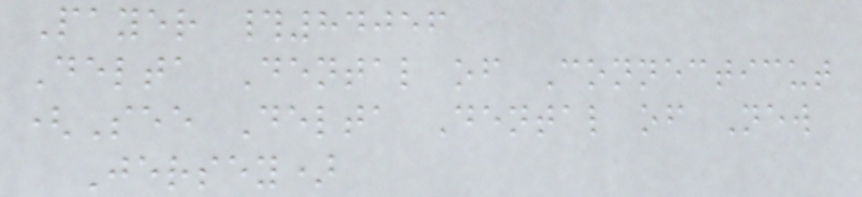Payer #84056
Delta Dental of Connecticut
(See Delta Dental of New
Jersey)
